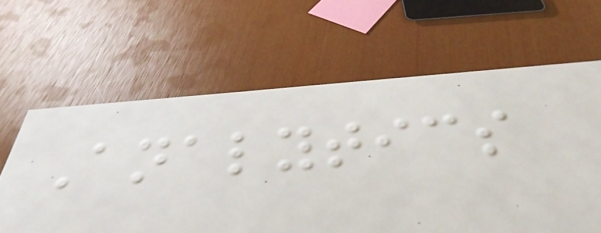Analytics
